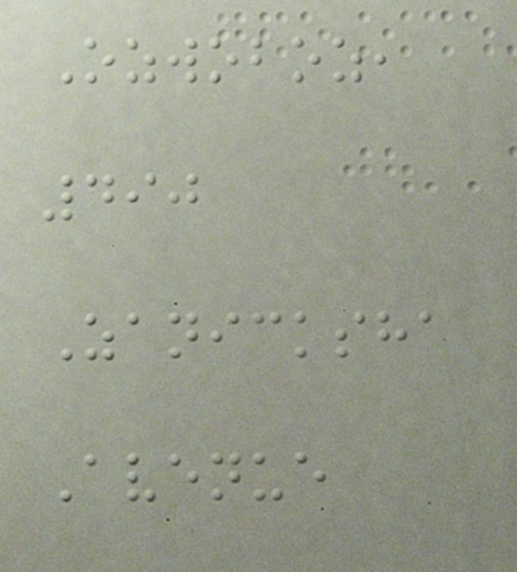Ozwoboz,
490
Zanicksha
Avenue
